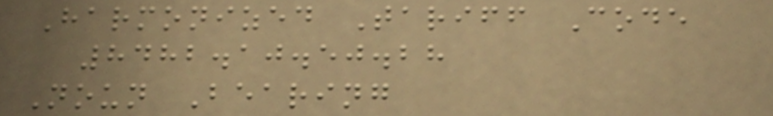Harmonized Tariff Code
8482.10.50.28
Noun Bearing
